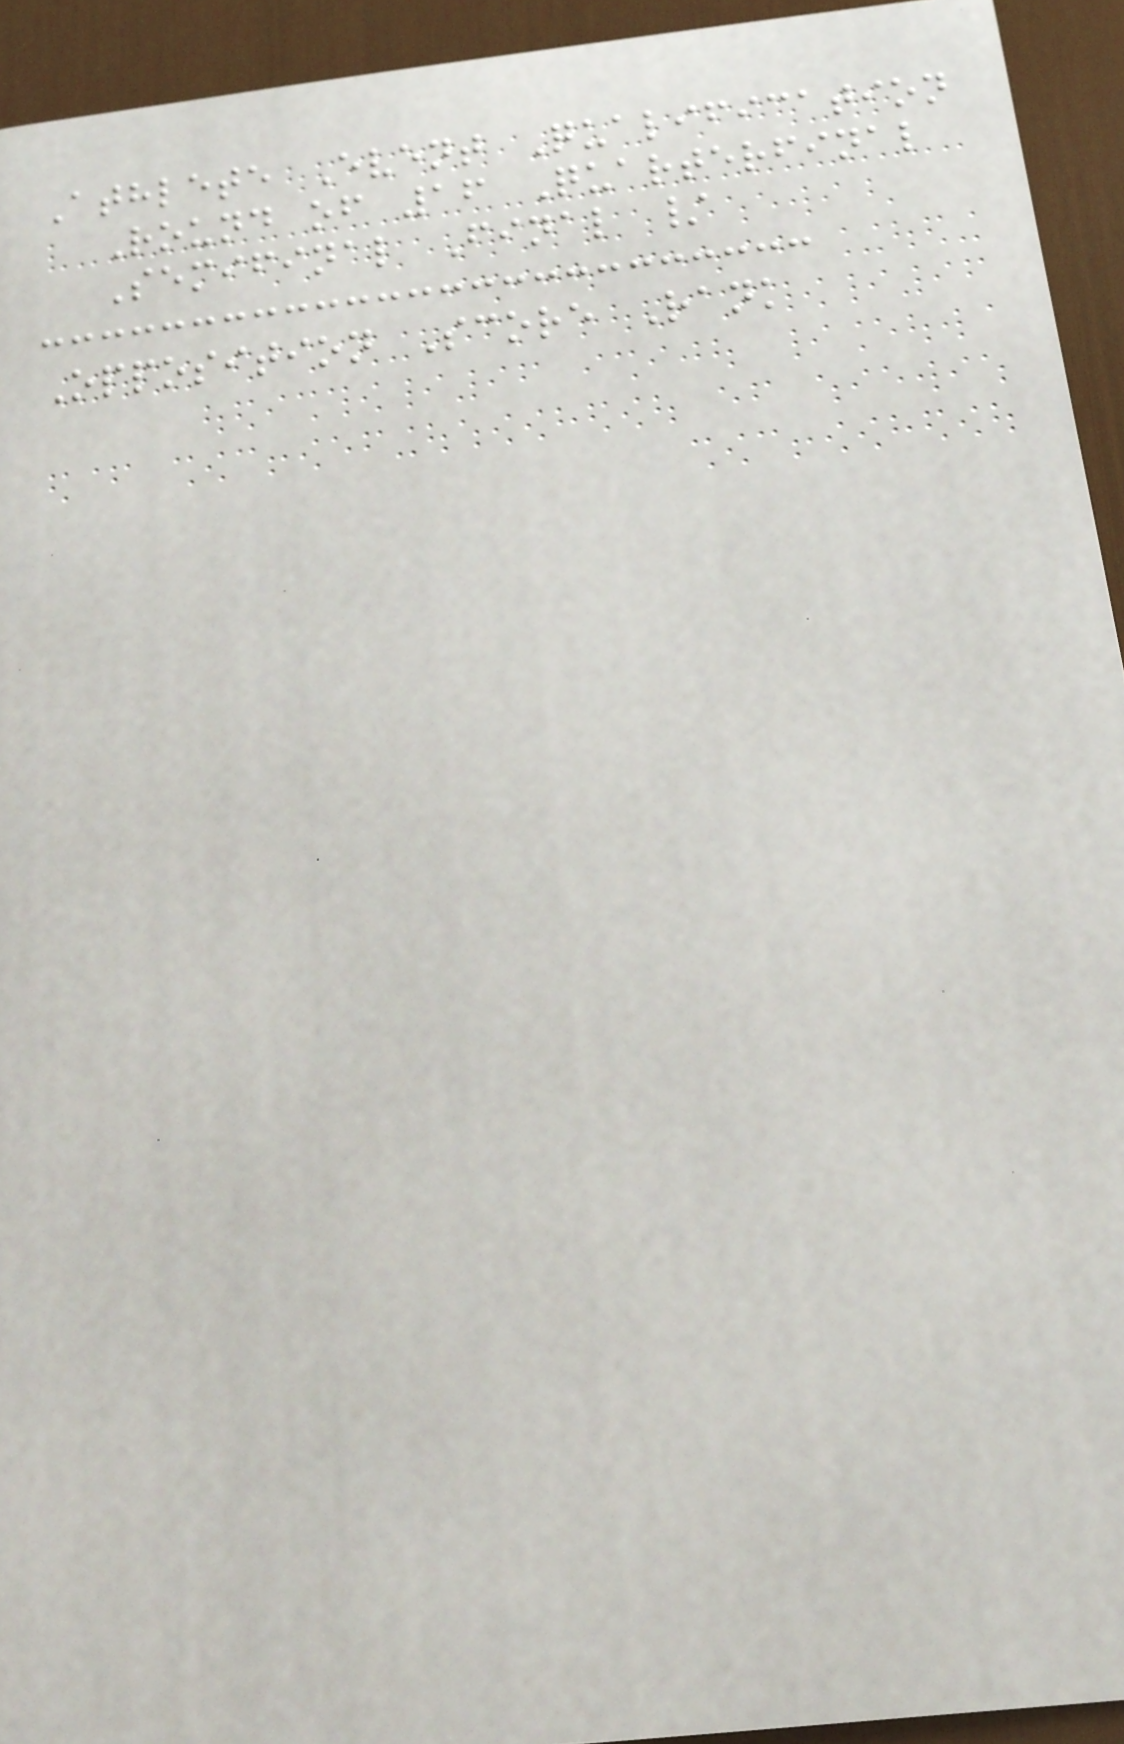Athlete Event Qualification
Round of 16 Quarterfinal
Semifinal Final /
Opposition Score Rank
